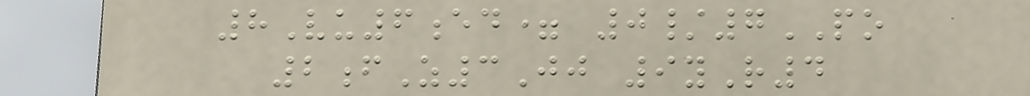8Vu6ed= 0/7PO
2fZ3Jj 9yR4
